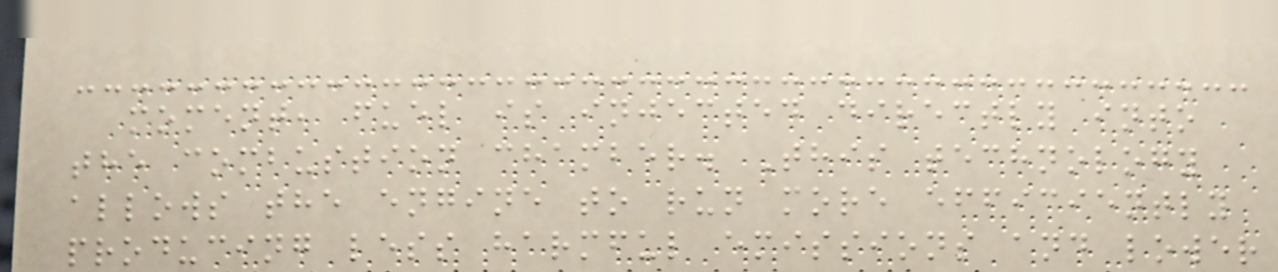moment, fuel is injected directly into
the combustion chamber. This technology
allows the engine to run more efficiently
producing less harmful emissions and lower
